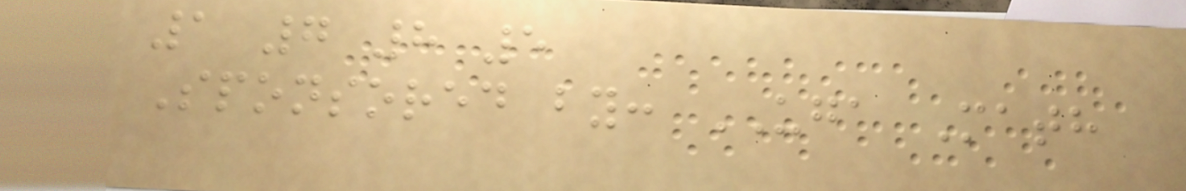1 7 8 5
Sponsored by: UGA Math
